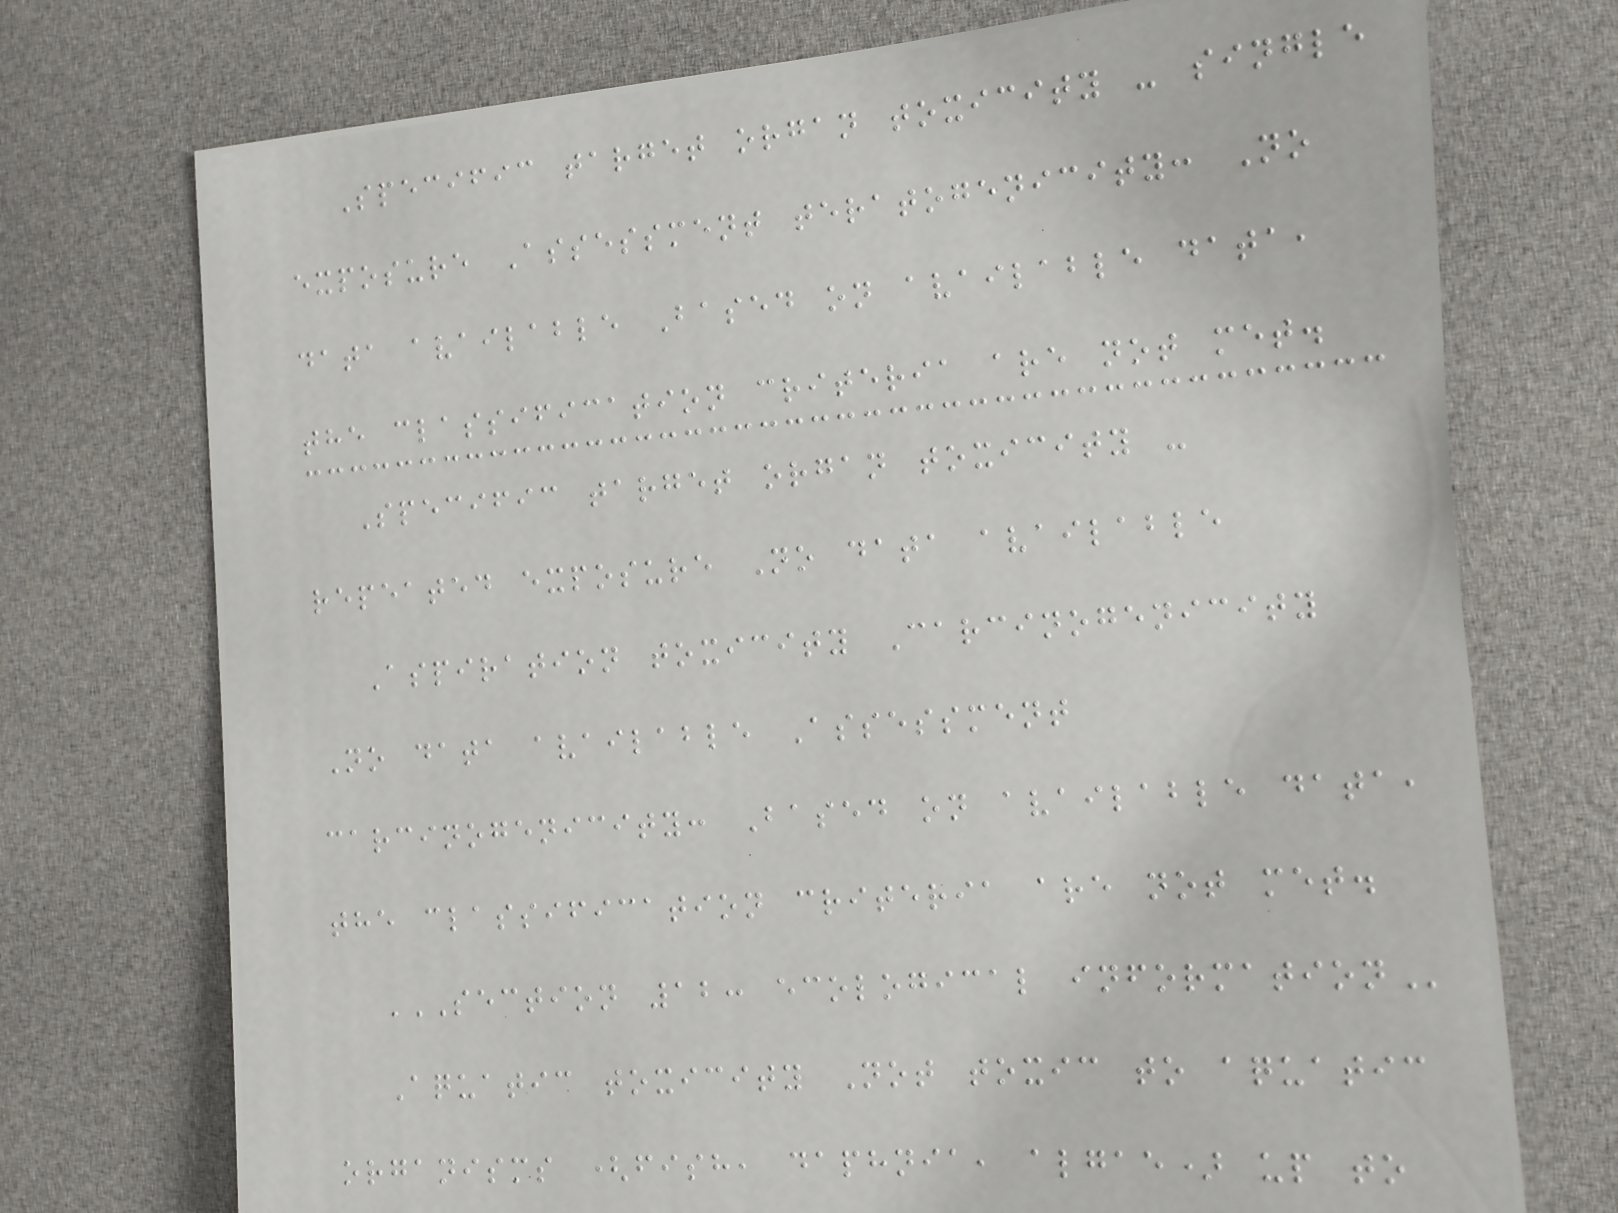Specific target organ toxicity - single
exposure Assessment teratogenicity: No
data available Based on available data,
the classification criteria are not met.
Specific target organ toxicity -
repeated exposure No data available
Aspiration toxicity Carcinogenicity
No data available Assessment
carcinogenicity: Based on available data,
the classification criteria are not met.
SECTION 12: ECOLOGICAL INFORMATION
Aquatic toxicity Not toxic to aquatic
organisms (fish, daphnia, algae) up to
